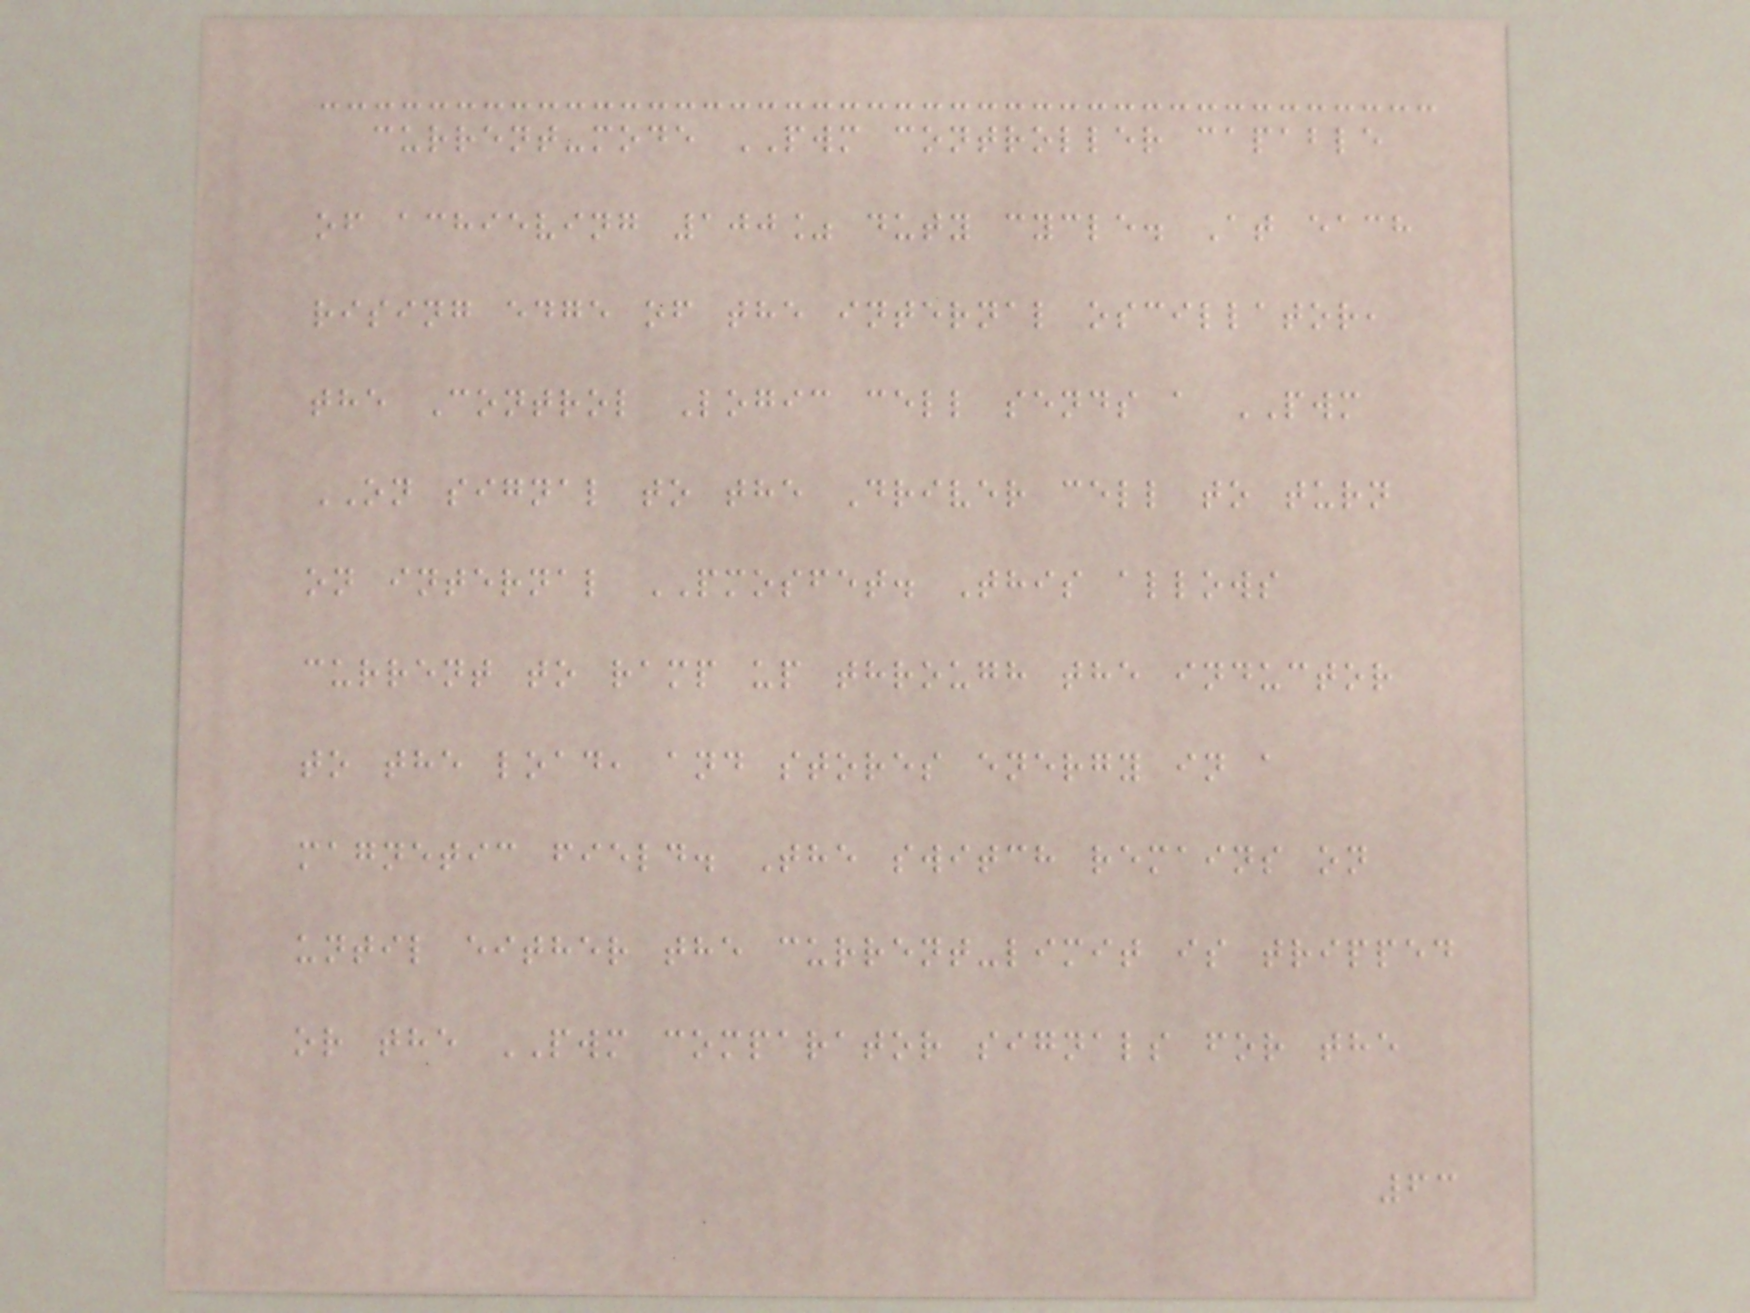current-mode PWM controller capable
of achieving 100% duty cycle. At each
rising edge of the internal oscillator,
the Control Logic cell sends a PWM
ON signal to the Driver cell to turn
on internal PMOSFET. This allows
current to ramp up through the inductor
to the load, and stores energy in a
magnetic field. The switch remains on
until either the current-limit is tripped
or the PWM comparator signals for the
63
